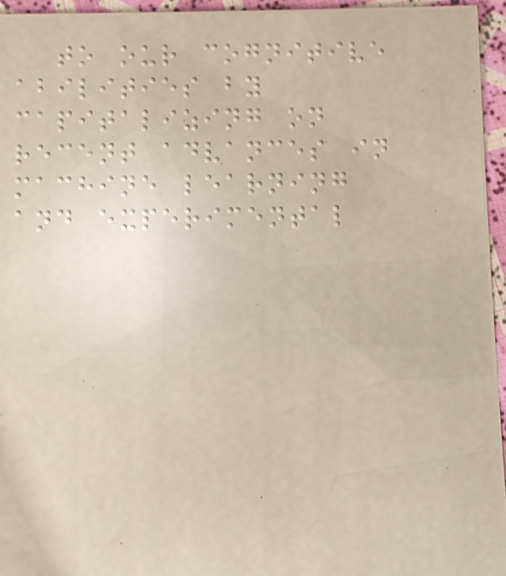to our cognitive
abilities by
capitalizing on
recent advances in
machine learning
and experimental
